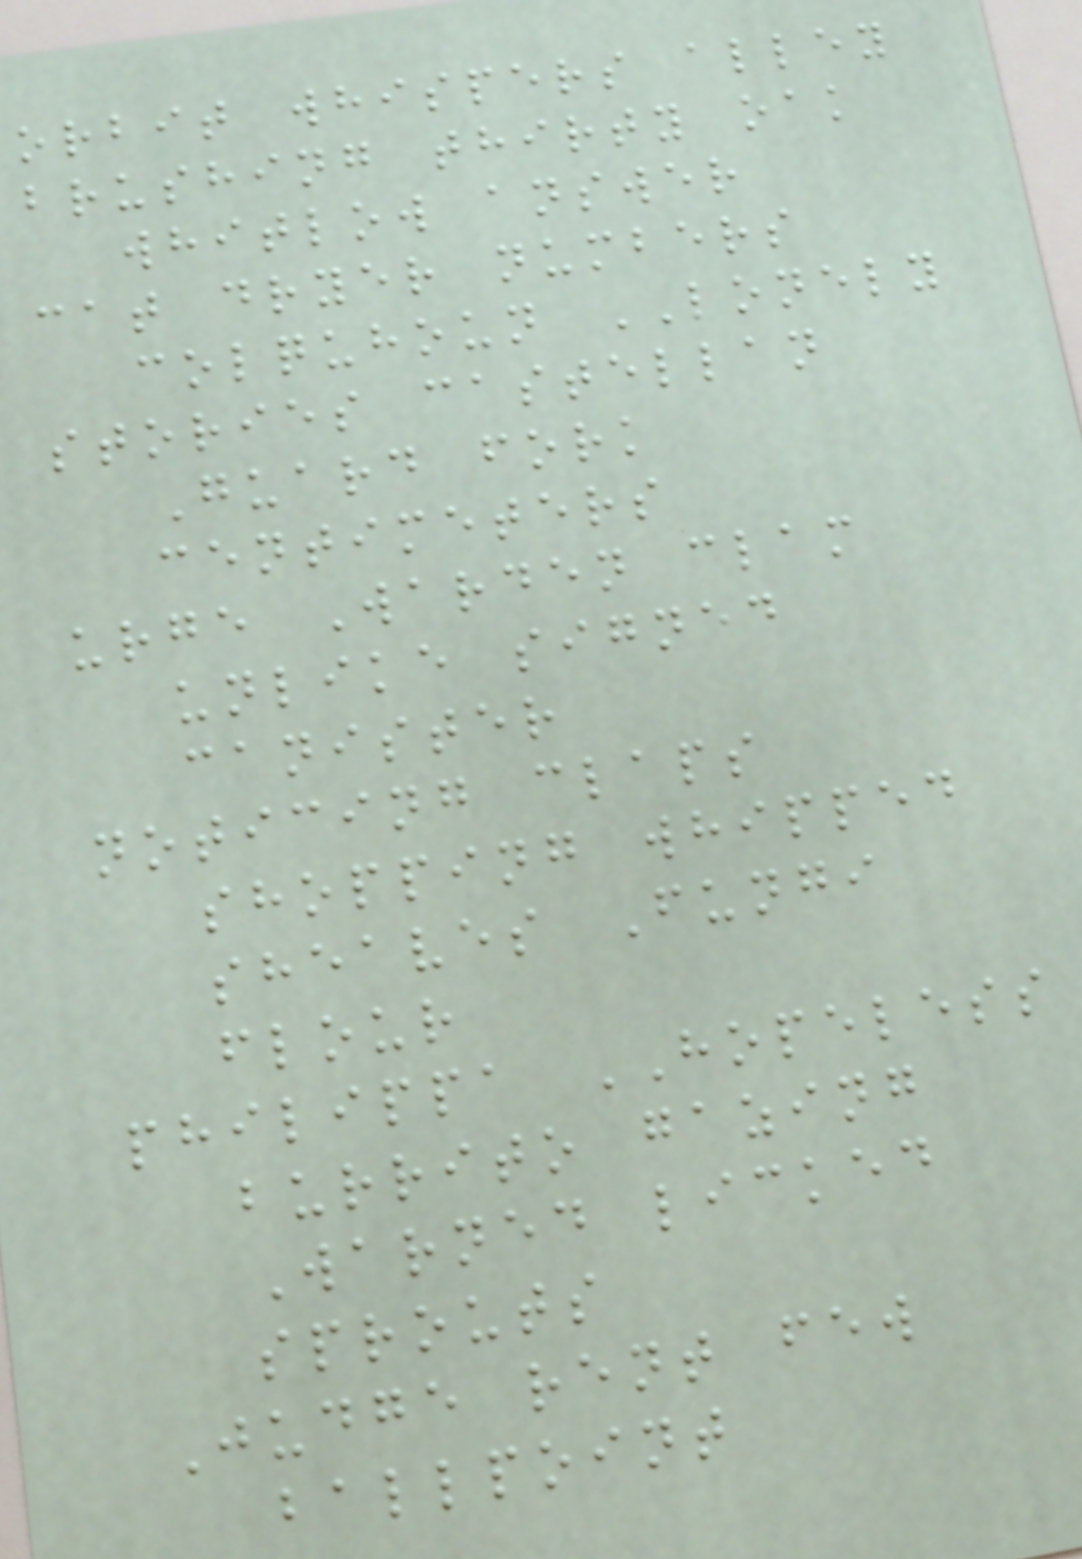orbit whispers alley
brushing thirty oak
whitlow answer
cat dryer numbers
colquhoun LONELY
stories castellan
Guard fork
centimeters
urge Warden clam
unlike signed
canister
noticing claps
shopping whipped
sheaves Fungi
flour
philippa HOPELESS
burrito gazing
Warned licked
sprouts
Judge rent few
ballpoint
